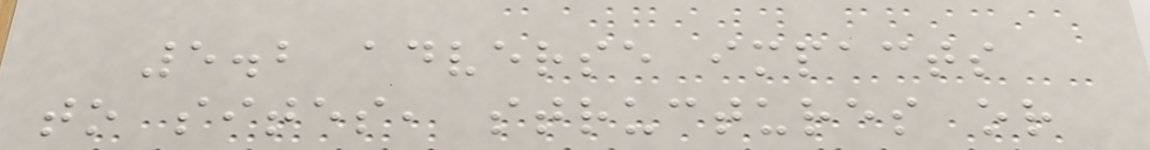5.2 adverse impacts
to sites, structures or
